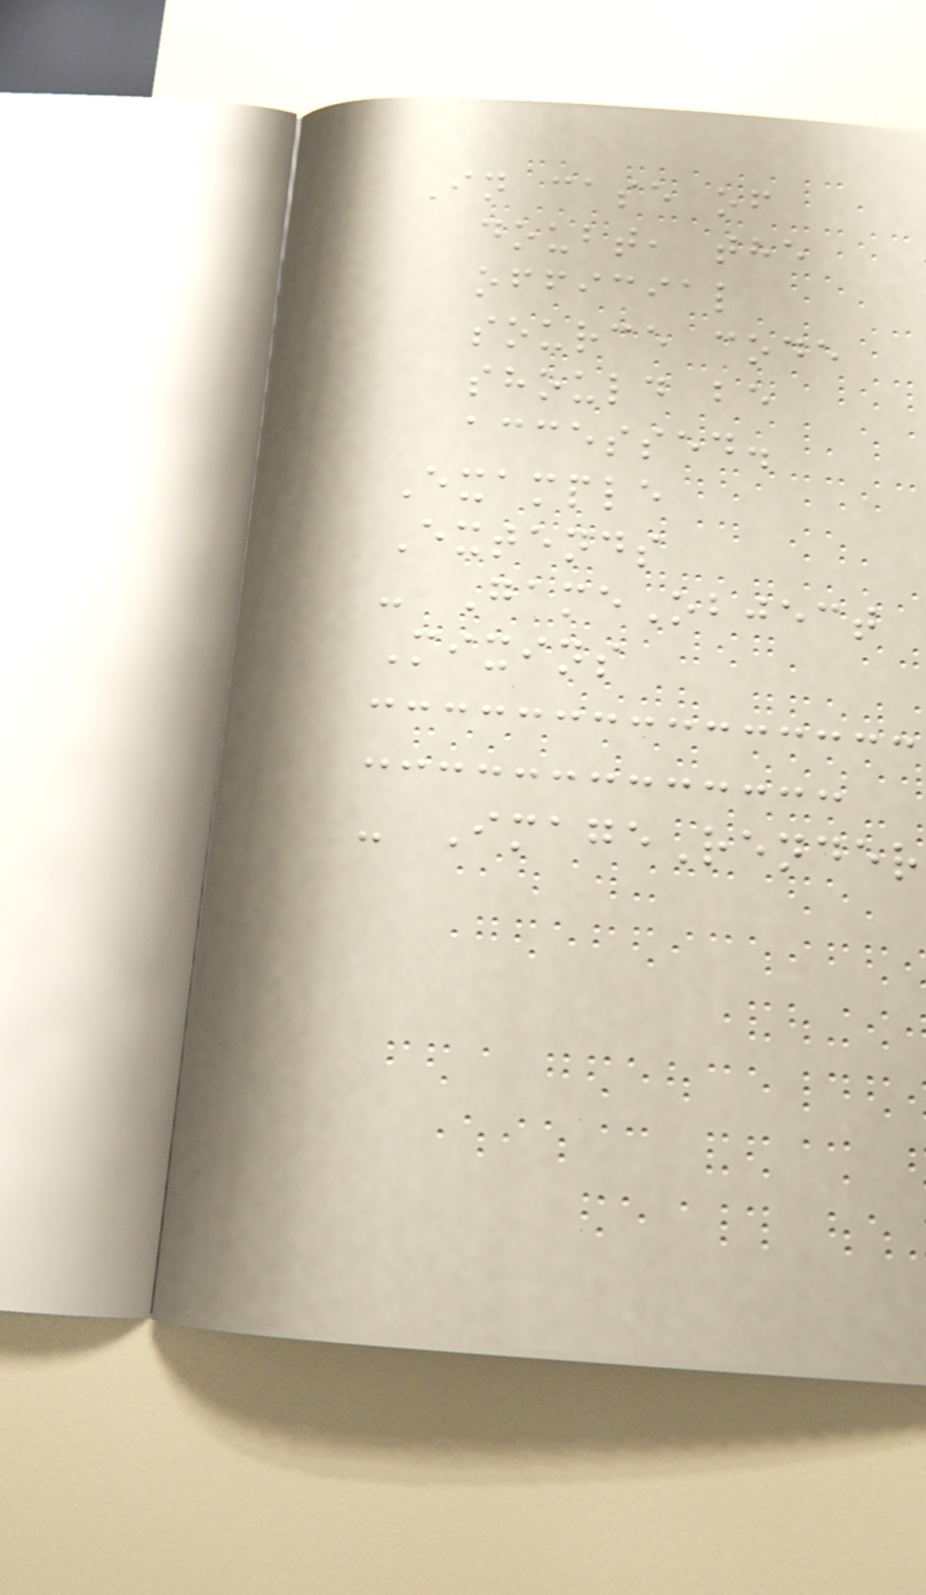In case of
doubt, the
official
source code
should be
accessed.
Example
Extends
- GameObject
Mixins
- ImageRender
